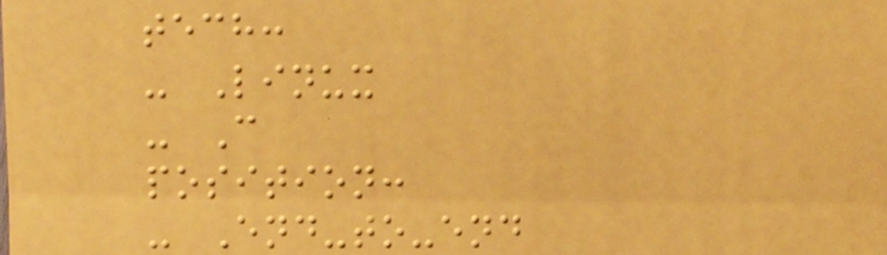tech:
- Linux
- C
position:
- End-to-end
